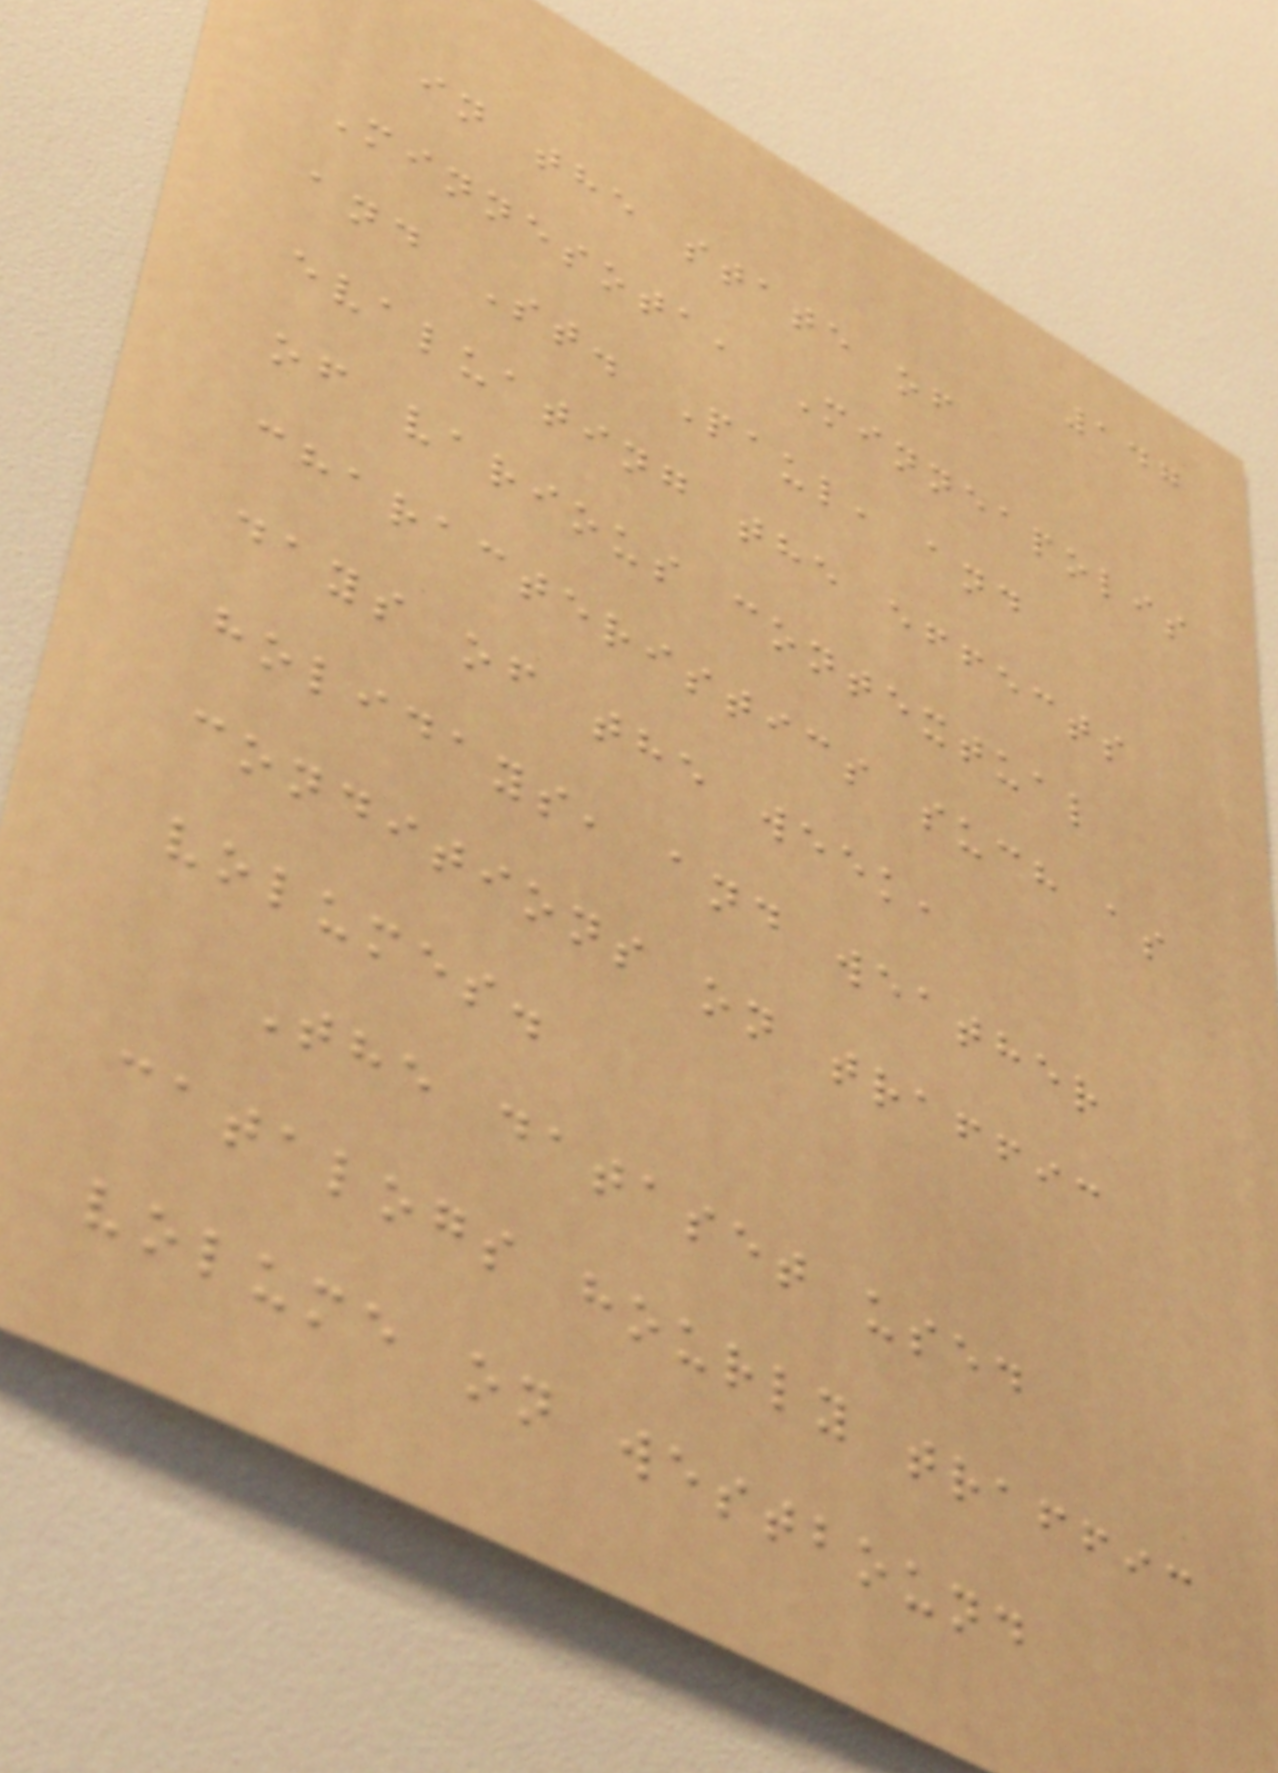147
in the state of
Minnesota, Minneapolis
and St. Paul, and
evaluating the effects
of various contextual
characteristics such as
days of the week,
holidays, and weather
conditions on traffic
volumes.
The dataset used
catalogs hourly traffic
volume on westbound
